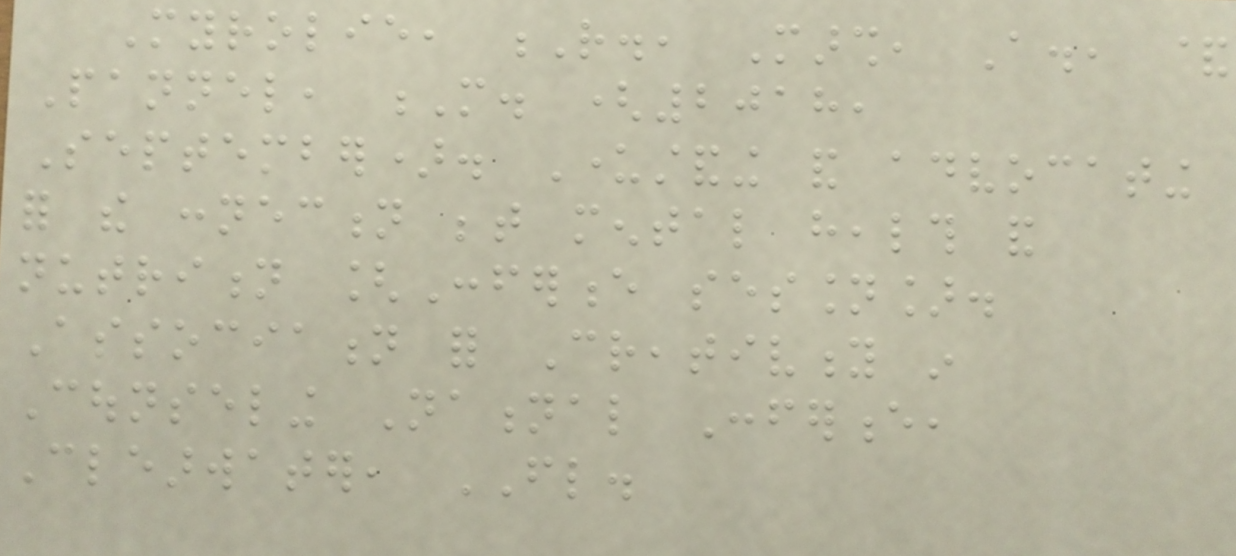Myrolie, R., Marsh, A., &
Pannel, M. (2018,
September). Understanding and advocating
for the connection between mental health and
nutrition [Conference session].
Association for Creativity in
Counseling National Conference,
Clearwater, FL.
